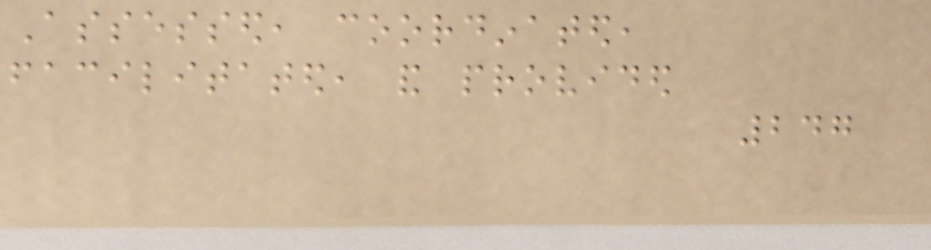Assessed, coordinated,
facilitated, and provided
247
